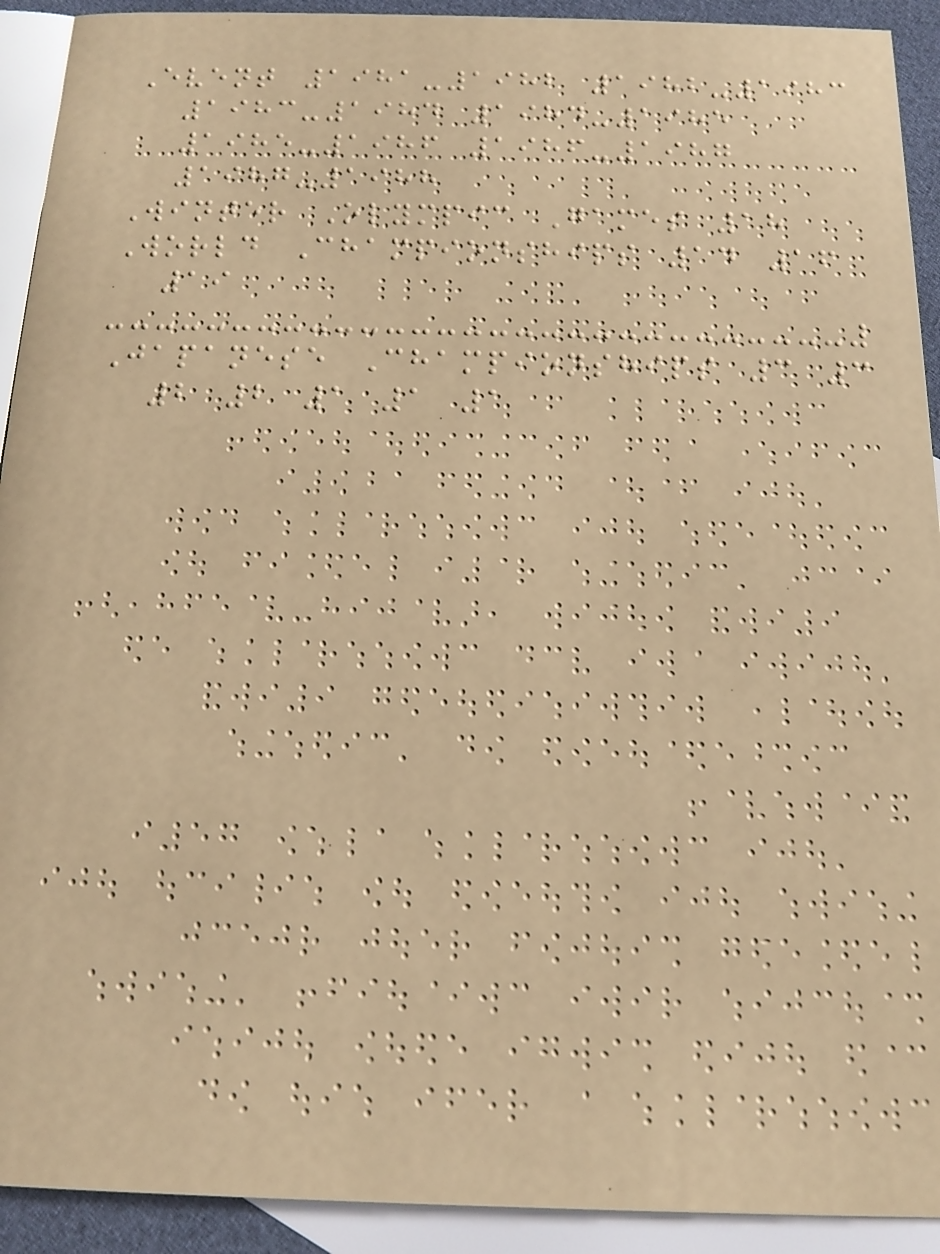Event 1981-1982 1982-1983
1983-1984 1984-1985
1985-1986 1986-1987
1987-1988
Winter Olympic Games 18
World Championships 14 16
19
Japanese Championships 3 3
2 2 1 1 1
